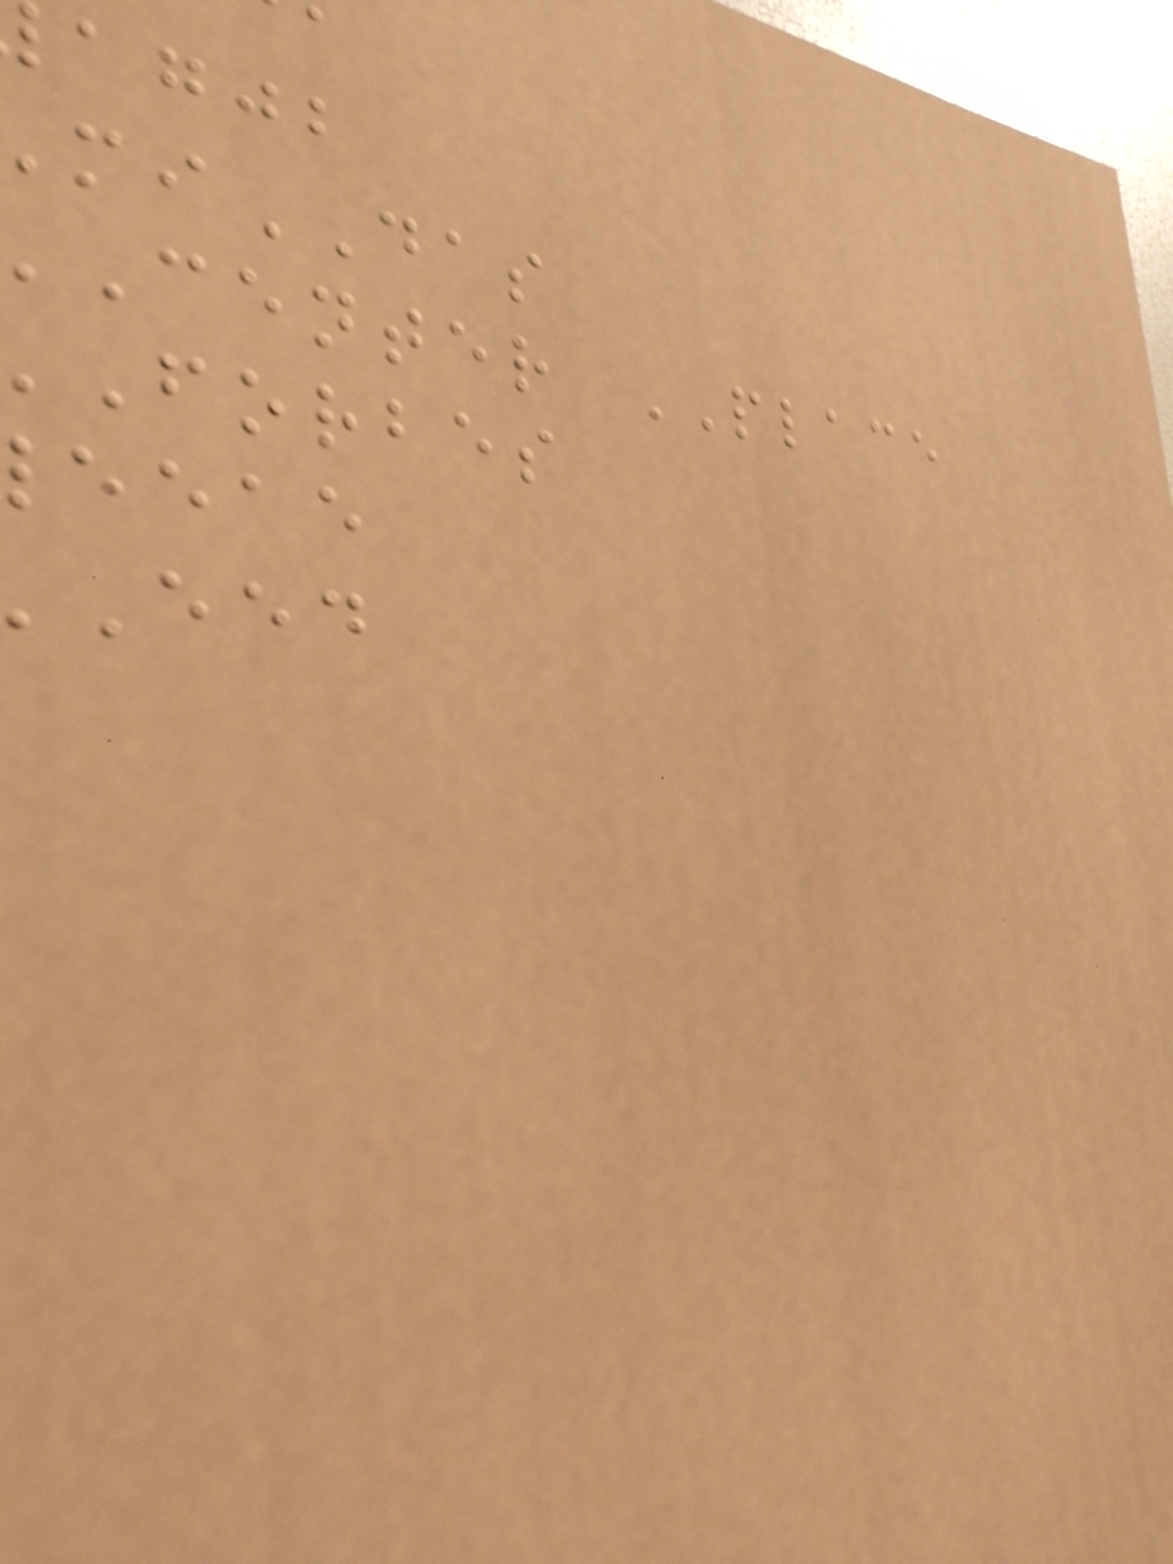agjb
iDAS
center PLACE
forbes
eeae
